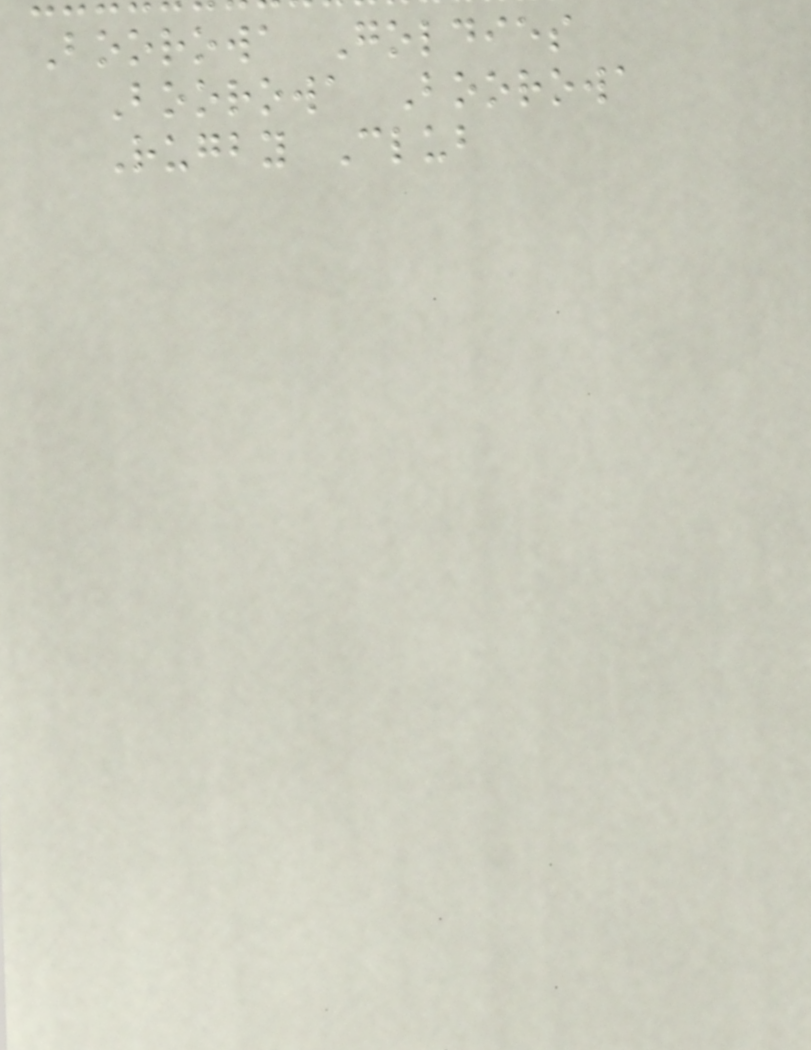Boorowa Goldies
Boorowa Boorowa
Rugby Club
